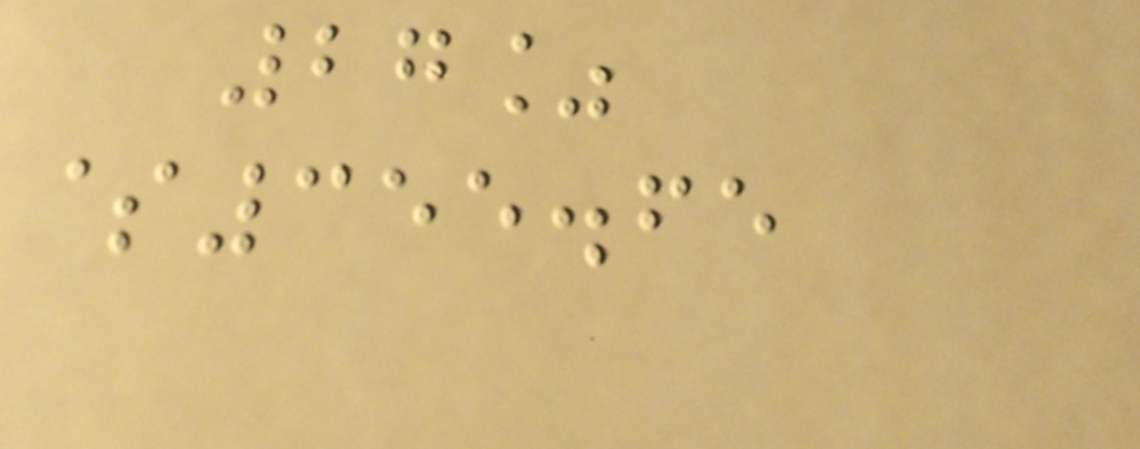27%
$355.65
